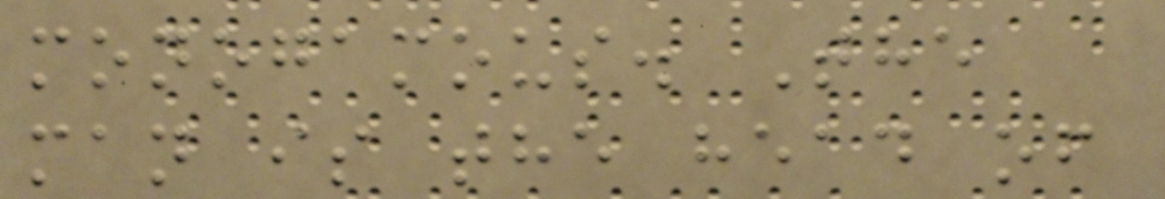monogamous. The
man is the head of
